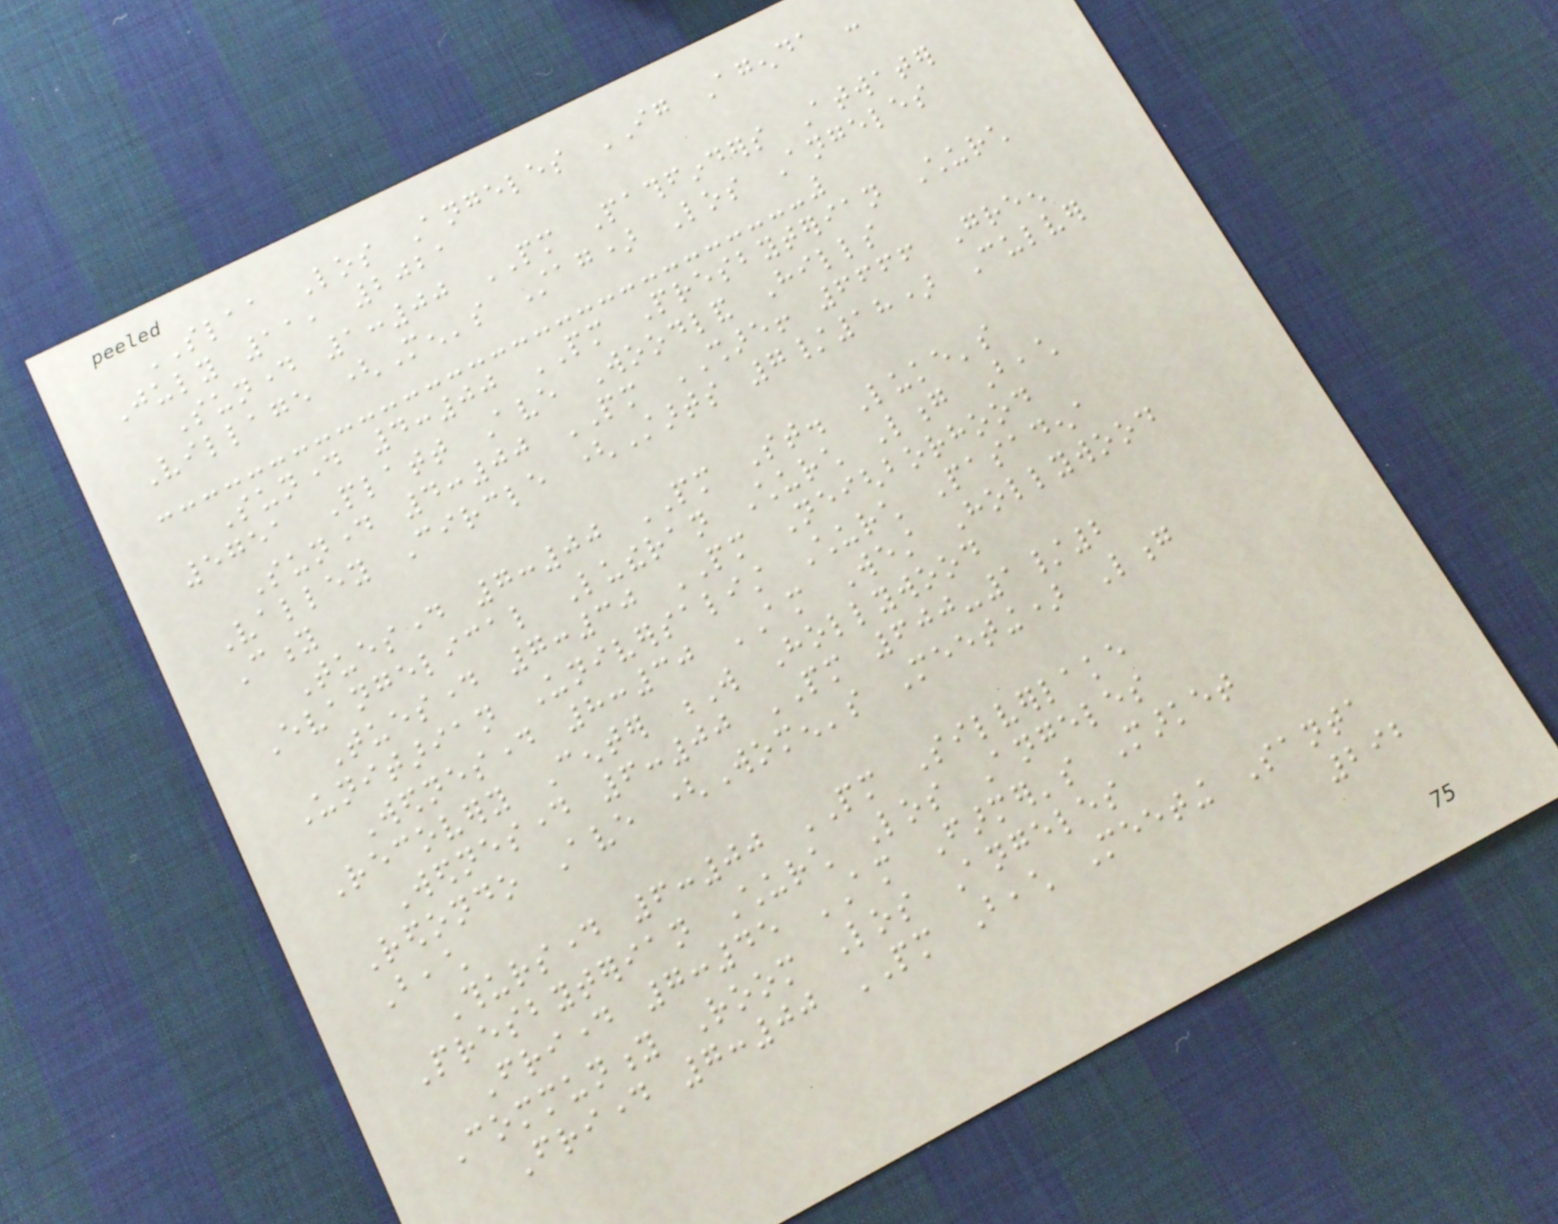SLAA Los Angeles IG Agenda -
July 11, 2021
Sunday 1:00 PM Pathfinders Atwater
Village (Men's Stag) Los Angeles
Sunday 4:00 PM Presbyterian Church
5751 Platt Ave Woodland Hills
Sunday 4:00 PM SHARE! 6666 Green
Valley Circle (Starts 7/18) Culver
City
Tuesday 7:00 PM St. Luke's
Evangelical Lutheran Church Long Beach
Tuesday 7:30 PM Neighborhood
Unitarian Universalist Church Pasadena
Wednesday 8:30 AM West Hollywood
Recovery Center W Hollywood
Wednesday 6:00 PM 600-1/2
Redondo Ave (Women's Meeting) Long
Beach
Thursday 6:00 PM Silverlake
Presbyterian Church Los Angeles
Friday 7:45 AM Farmer's Market
Community Room Los Angeles
Friday 7:00 PM Beach Meeting Santa
292
